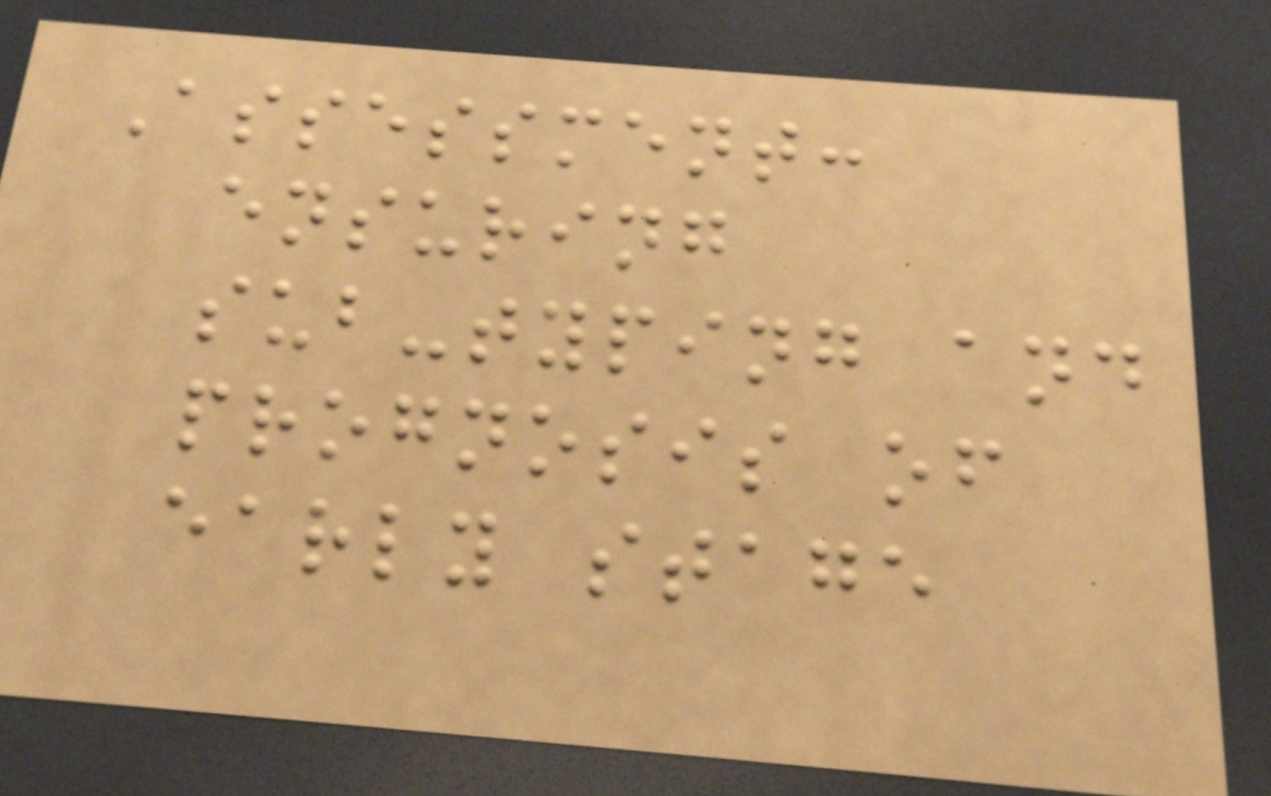Assessment:
ensuring
sub-typing and
prognosis of
early stage
